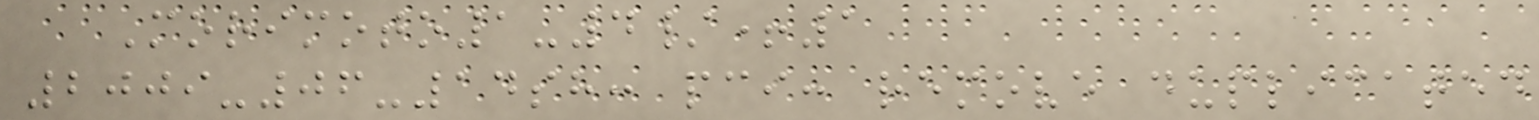Morimoto1-4/+1
2009-06-14sh: pci: remove duplicated
